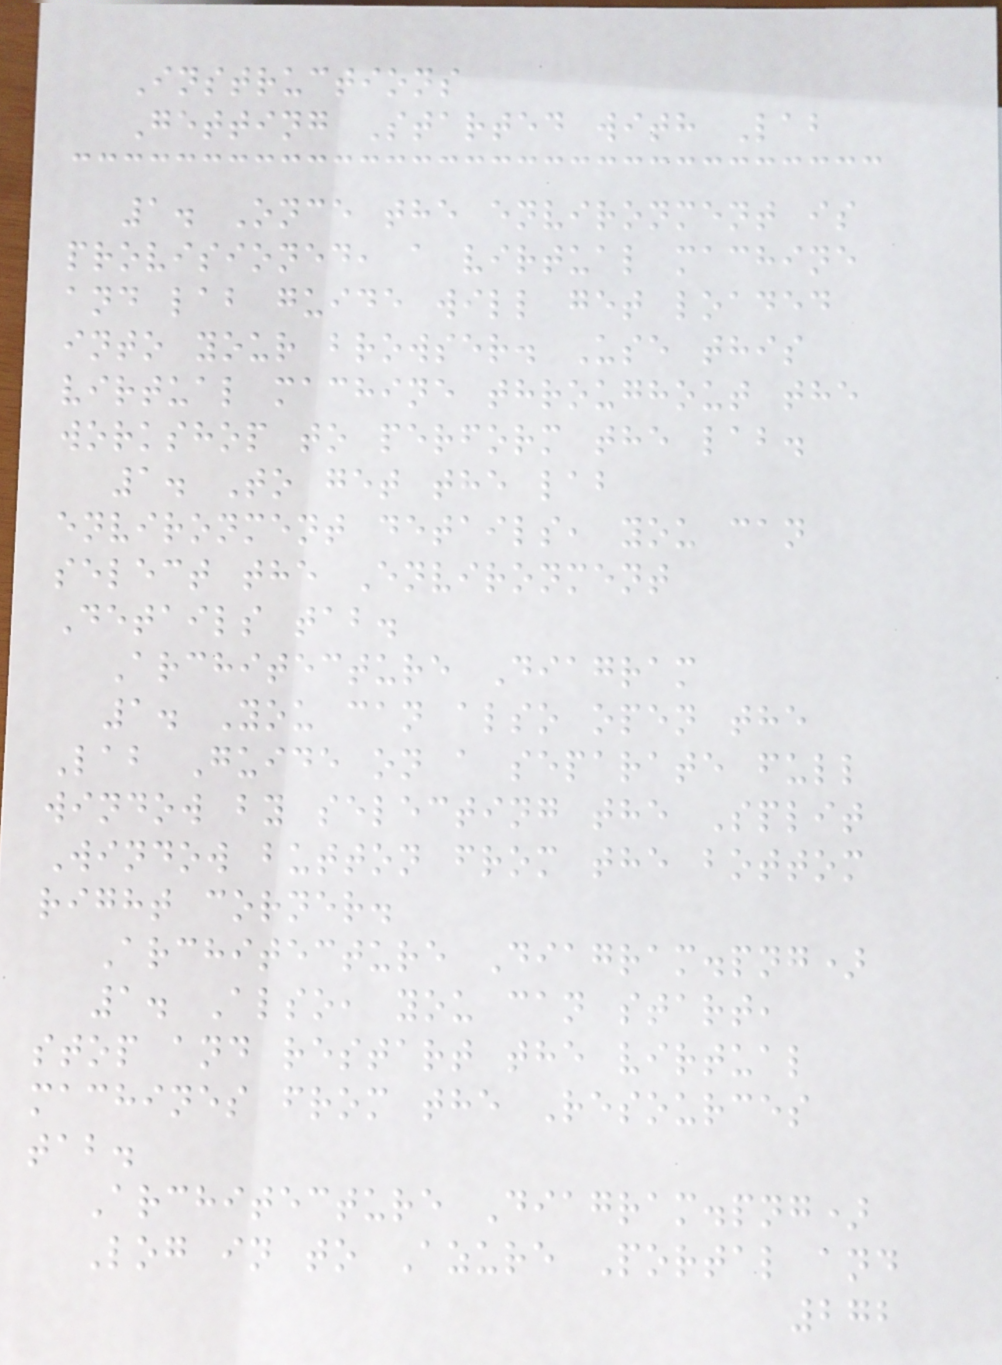Instructions
Getting Started with Lab
1. Once the environment is
provisioned, a virtual machine
and lab guide will get loaded
into your browser. Use this
virtual machine throughout the
workshop to perform the lab.
1. To get the lab
environment details, you can
select the Environment
Details tab.
Architecture Diagram
1. You can also open the
Lab Guide on a separate full
window by selecting the Split
Window button from the bottom
right corner.
Architecture Diagram.png)
1. Also, you can start,
stop and restart the virtual
machines from the Resources
tab.
Architecture Diagram.png)
Log in to Azure Portal and
272
